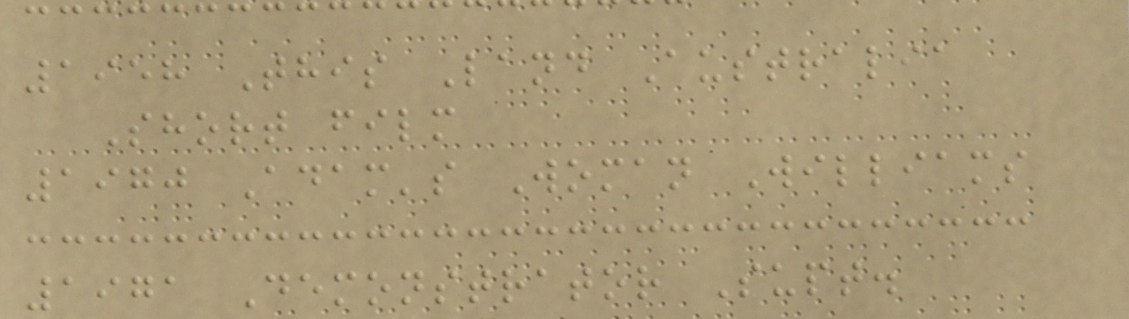1958 This Land Australia
Short film
1970 Adam's Woman Williams
1971 Demonstrator Supt.
